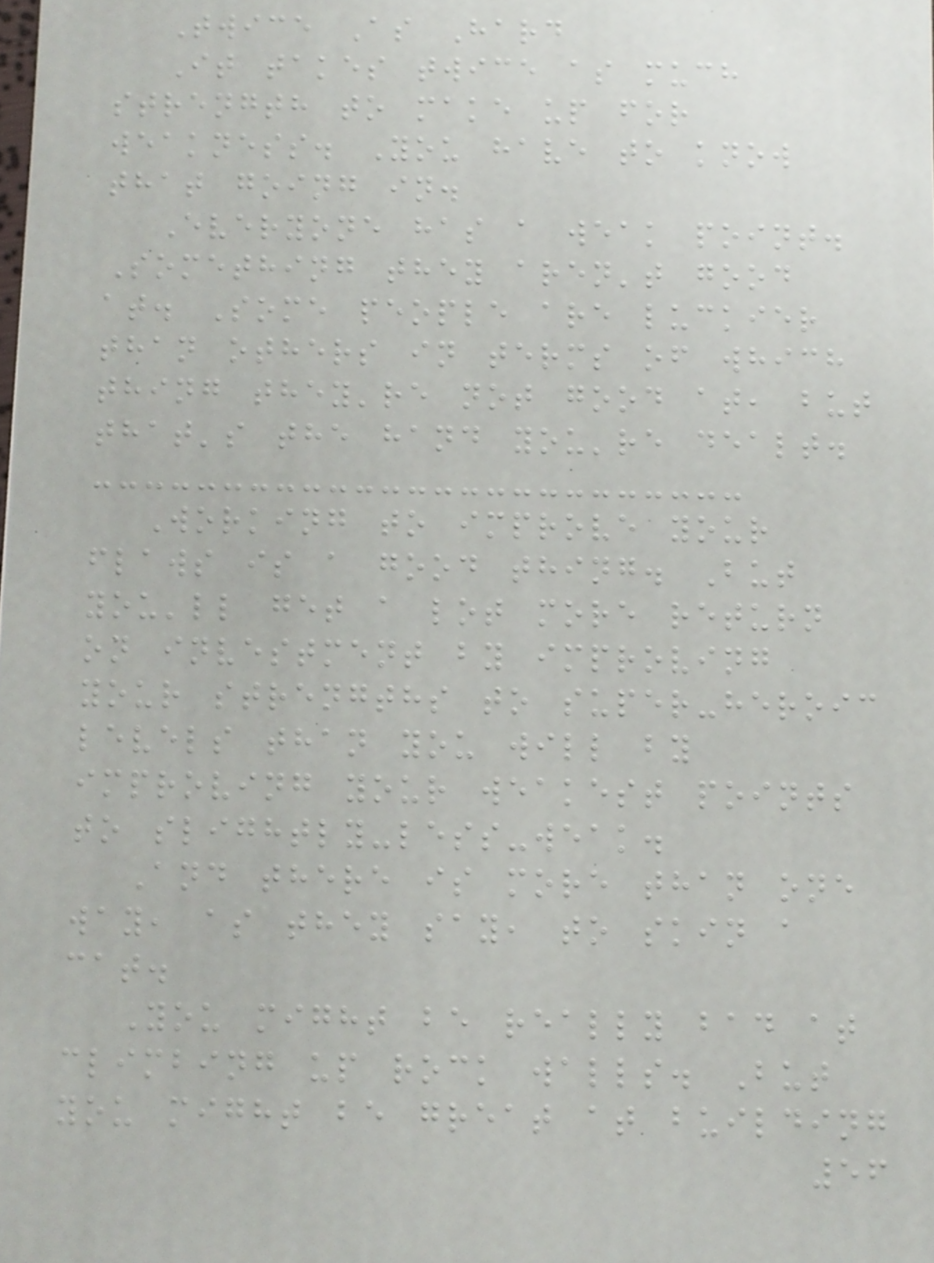Twice As Hard
It takes twice as much
strength to make up for
weakness. You have to know
that going in.
Everyone has a weak point.
Something they aren't good
at. Some people are luckier
than others in terms of which
thing they're not good at, but
that's the hand you're dealt.
Working to improve your
flaws is a good thing. But
you'll get a lot more return
on investment by improving
your strengths to super-heroic
levels than you will by
improving your weakest points
to slightly-less-weak.
And there is more than one
way, as they say, to skin a
cat.
You might be really bad at
climbing up rock walls. But
you might be great at building
56
